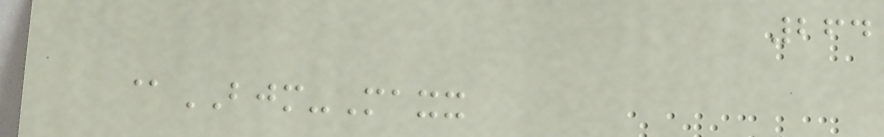264
@BJM-Maxx
